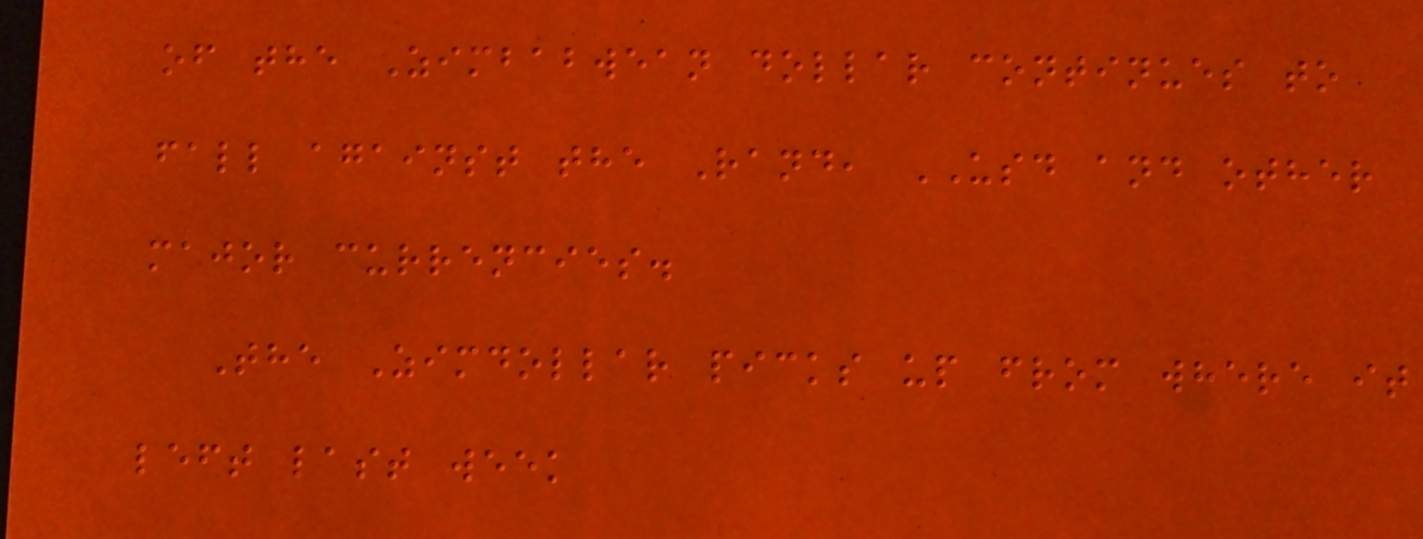of the Zimbabwean dollar continues to
fall against the Rand, USD and other
major currencies.
The Zimdollar picks up from where it
left last week
